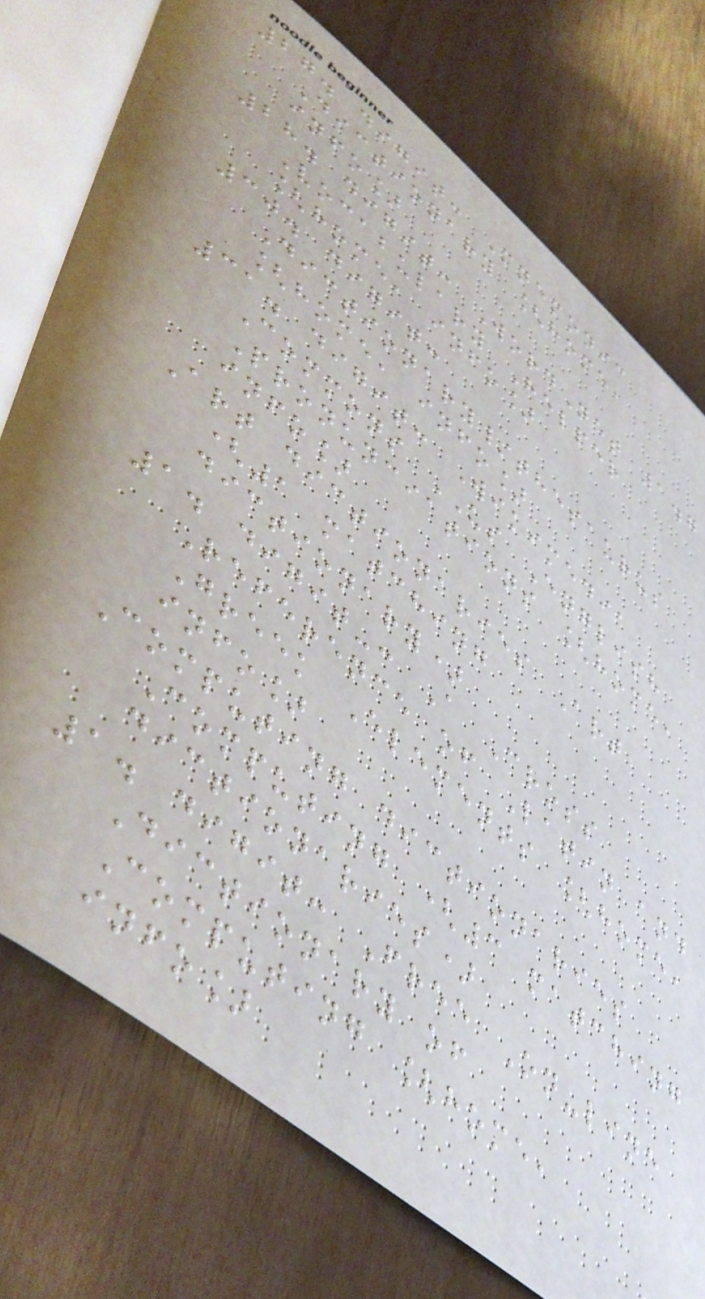27. digit: Mnemonic
Dictionary [home,
info]
28. digit: WordNet 1.7
Vocabulary Helper
[home, info]
30. digit:
Dictionary/thesaurus
[home, info]
31. digit: Wikimedia
Commons US English
Pronunciations [home,
info]
Art dictionaries Art
(1 matching
dictionary)
1. digit-: A Cross
Reference of Latin and
Greek Elements [home,
info]
Computing dictionaries
Computing (3 matching
dictionaries)
1. digit: Free On-line
Dictionary of
Computing [home,
info]
